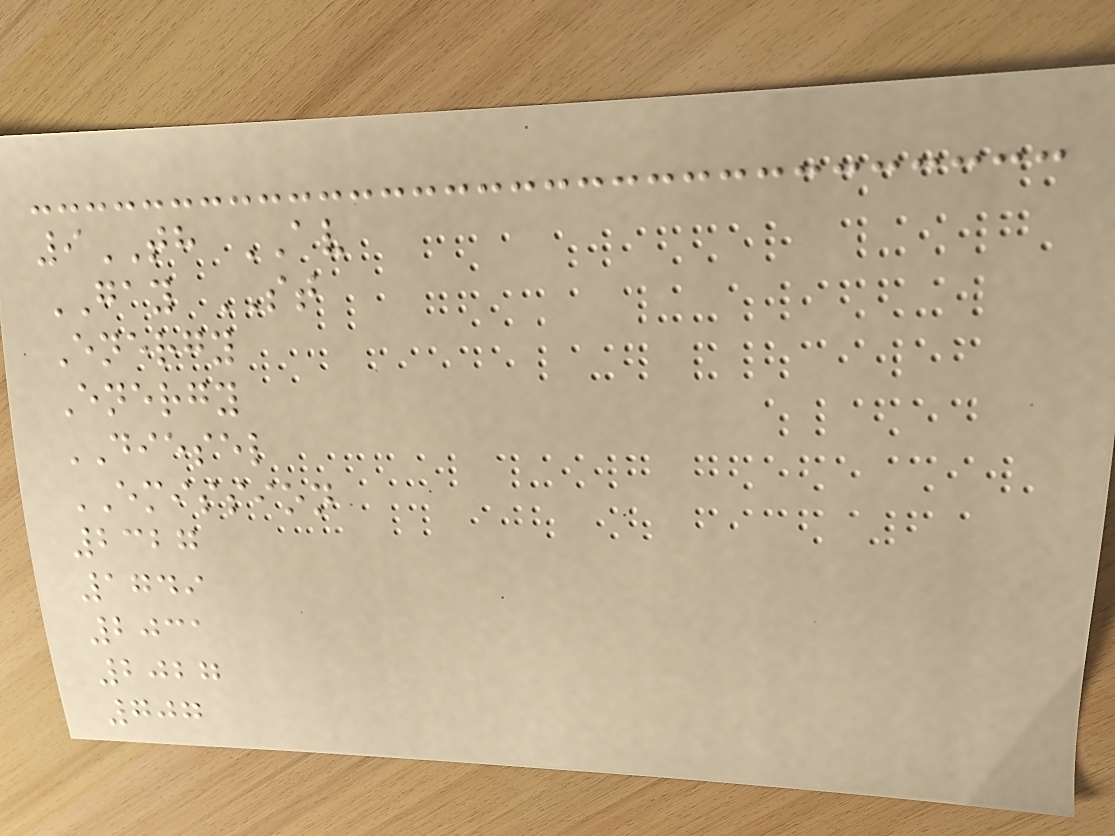9TH AV
GAY ST
Energy
Energy
DIESEL
EMISSION
2327
1749
2031
2027
707
